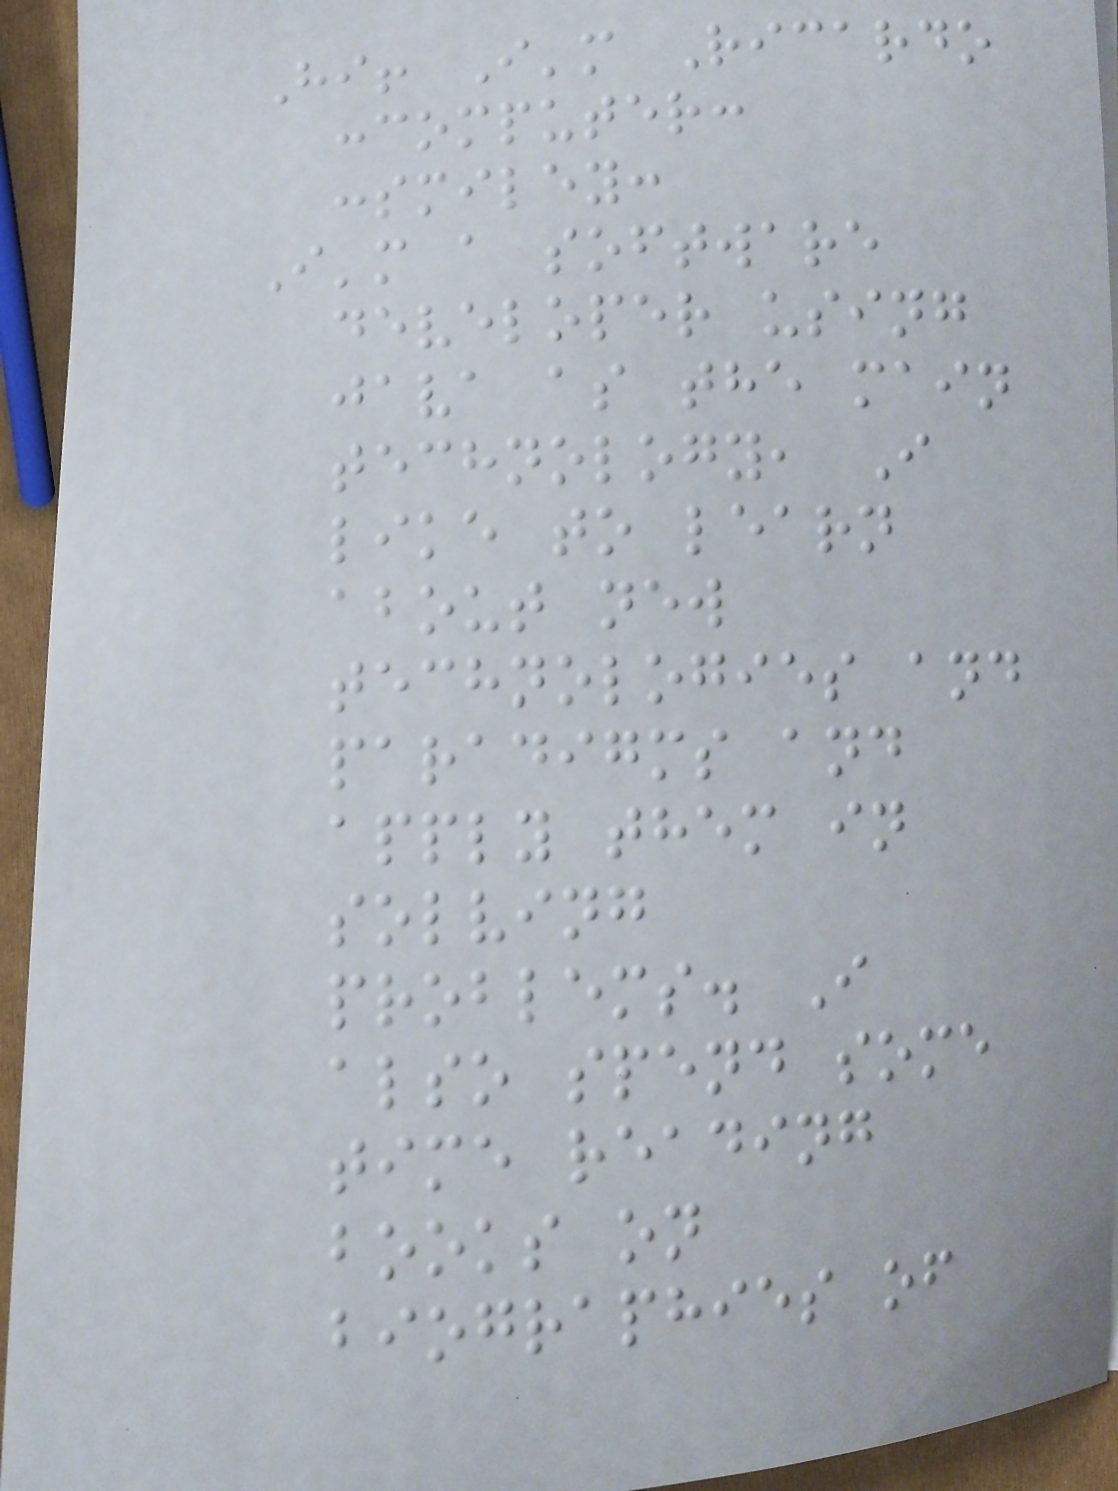Hi! I'm Ricardo
:computer:
:smiley:
I'm a software
developer using
java as the main
technology, I
like to learn
about new
technologies and
paradigms and
apply them in
solving
problems. I
also spend some
time reading
books on
biographies of
